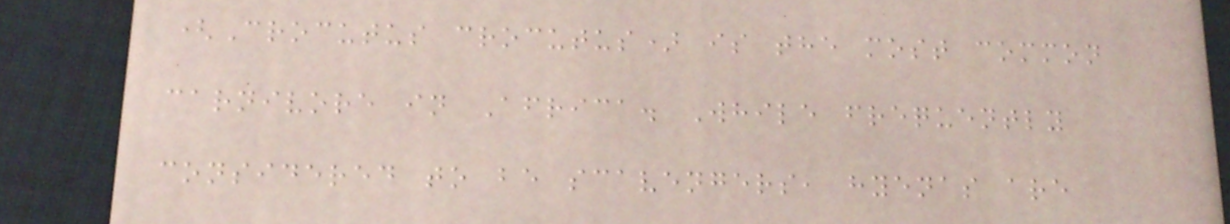(Crocutus crocutus) is the most common
carnivore in Africa. While frequently
considered to be scavengers, hyenas are
